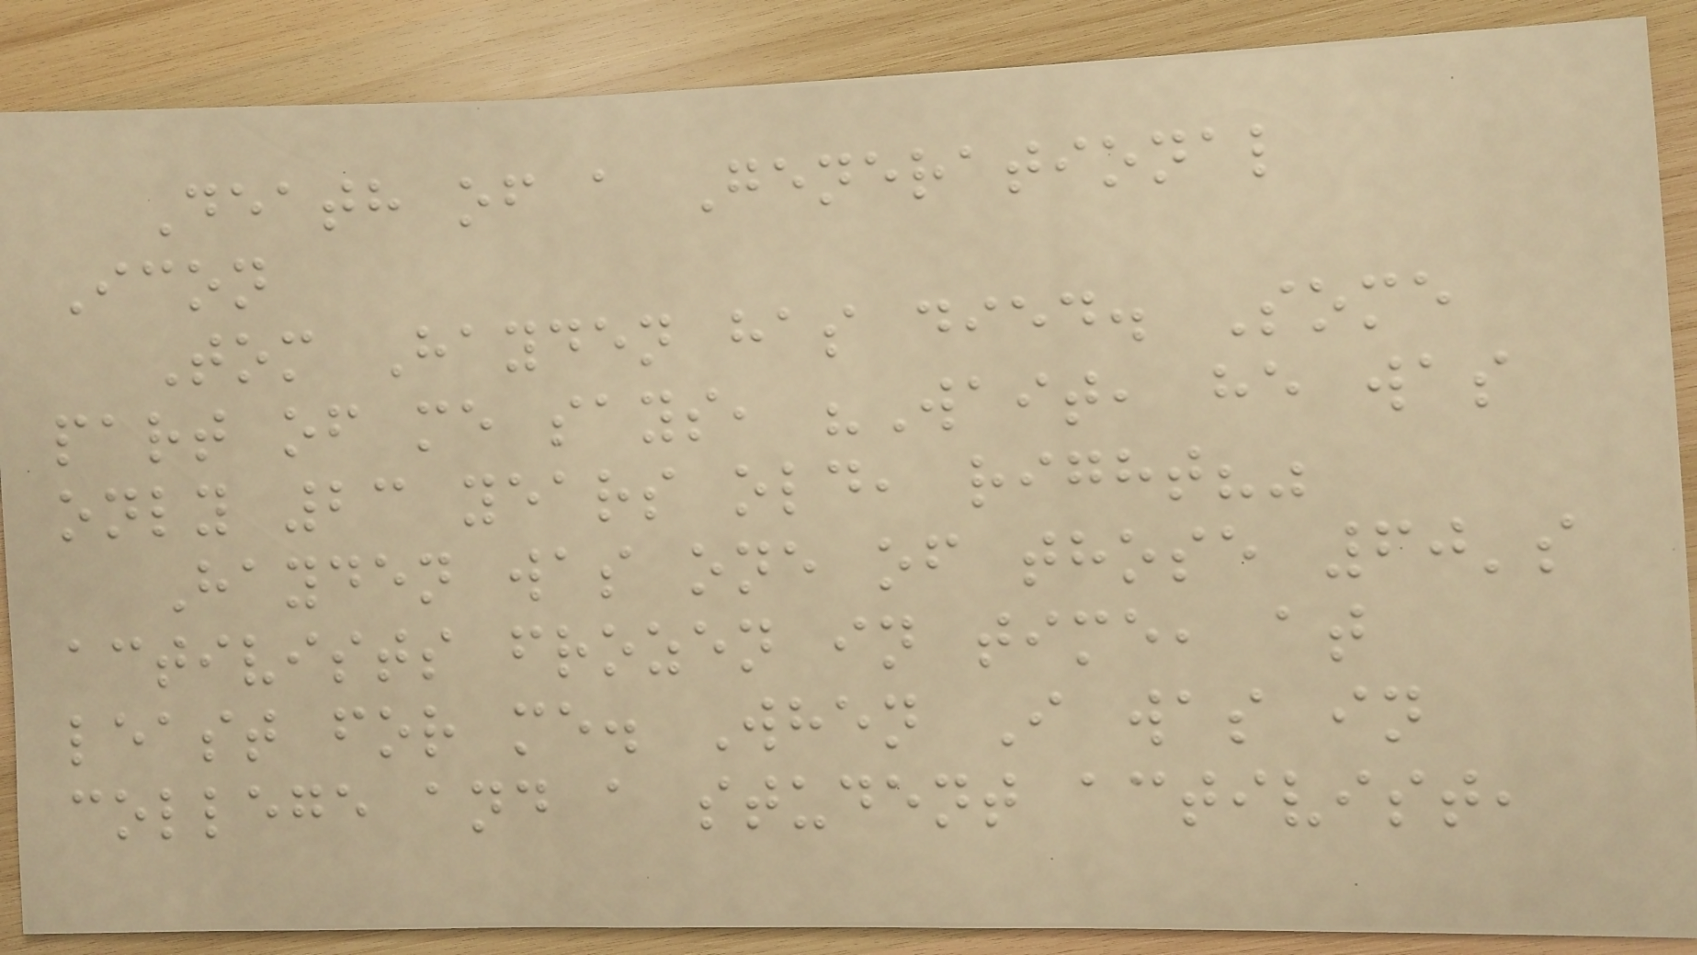Death of a Generational
Icon
Tom Hayden has died. Some
part of me says, "Wait, he was
only 23 years old, right?"
Hayden was one of those 60's
activists frozen in time, at
least for me. When I was in
college and a student activist,
